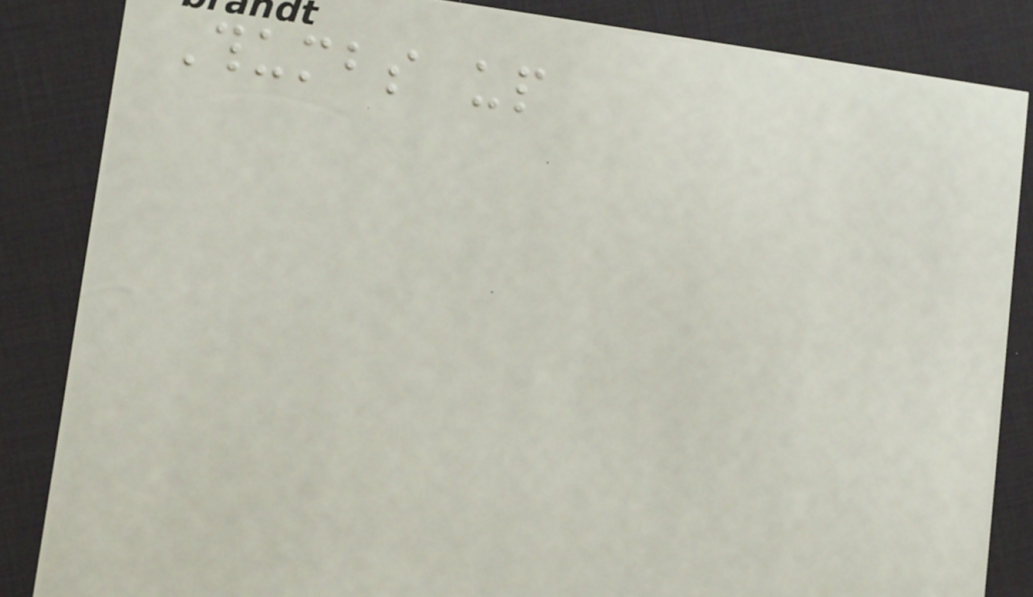Thumbs up
